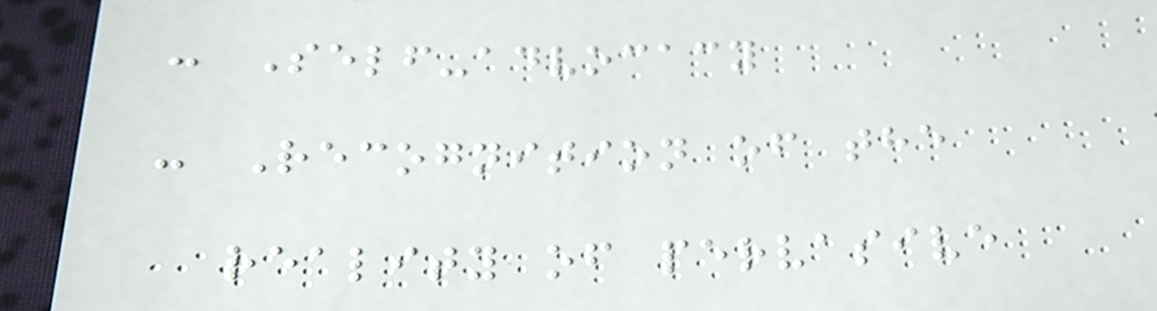- Self-advocacy
- Recognition of the
reality of pervasive
